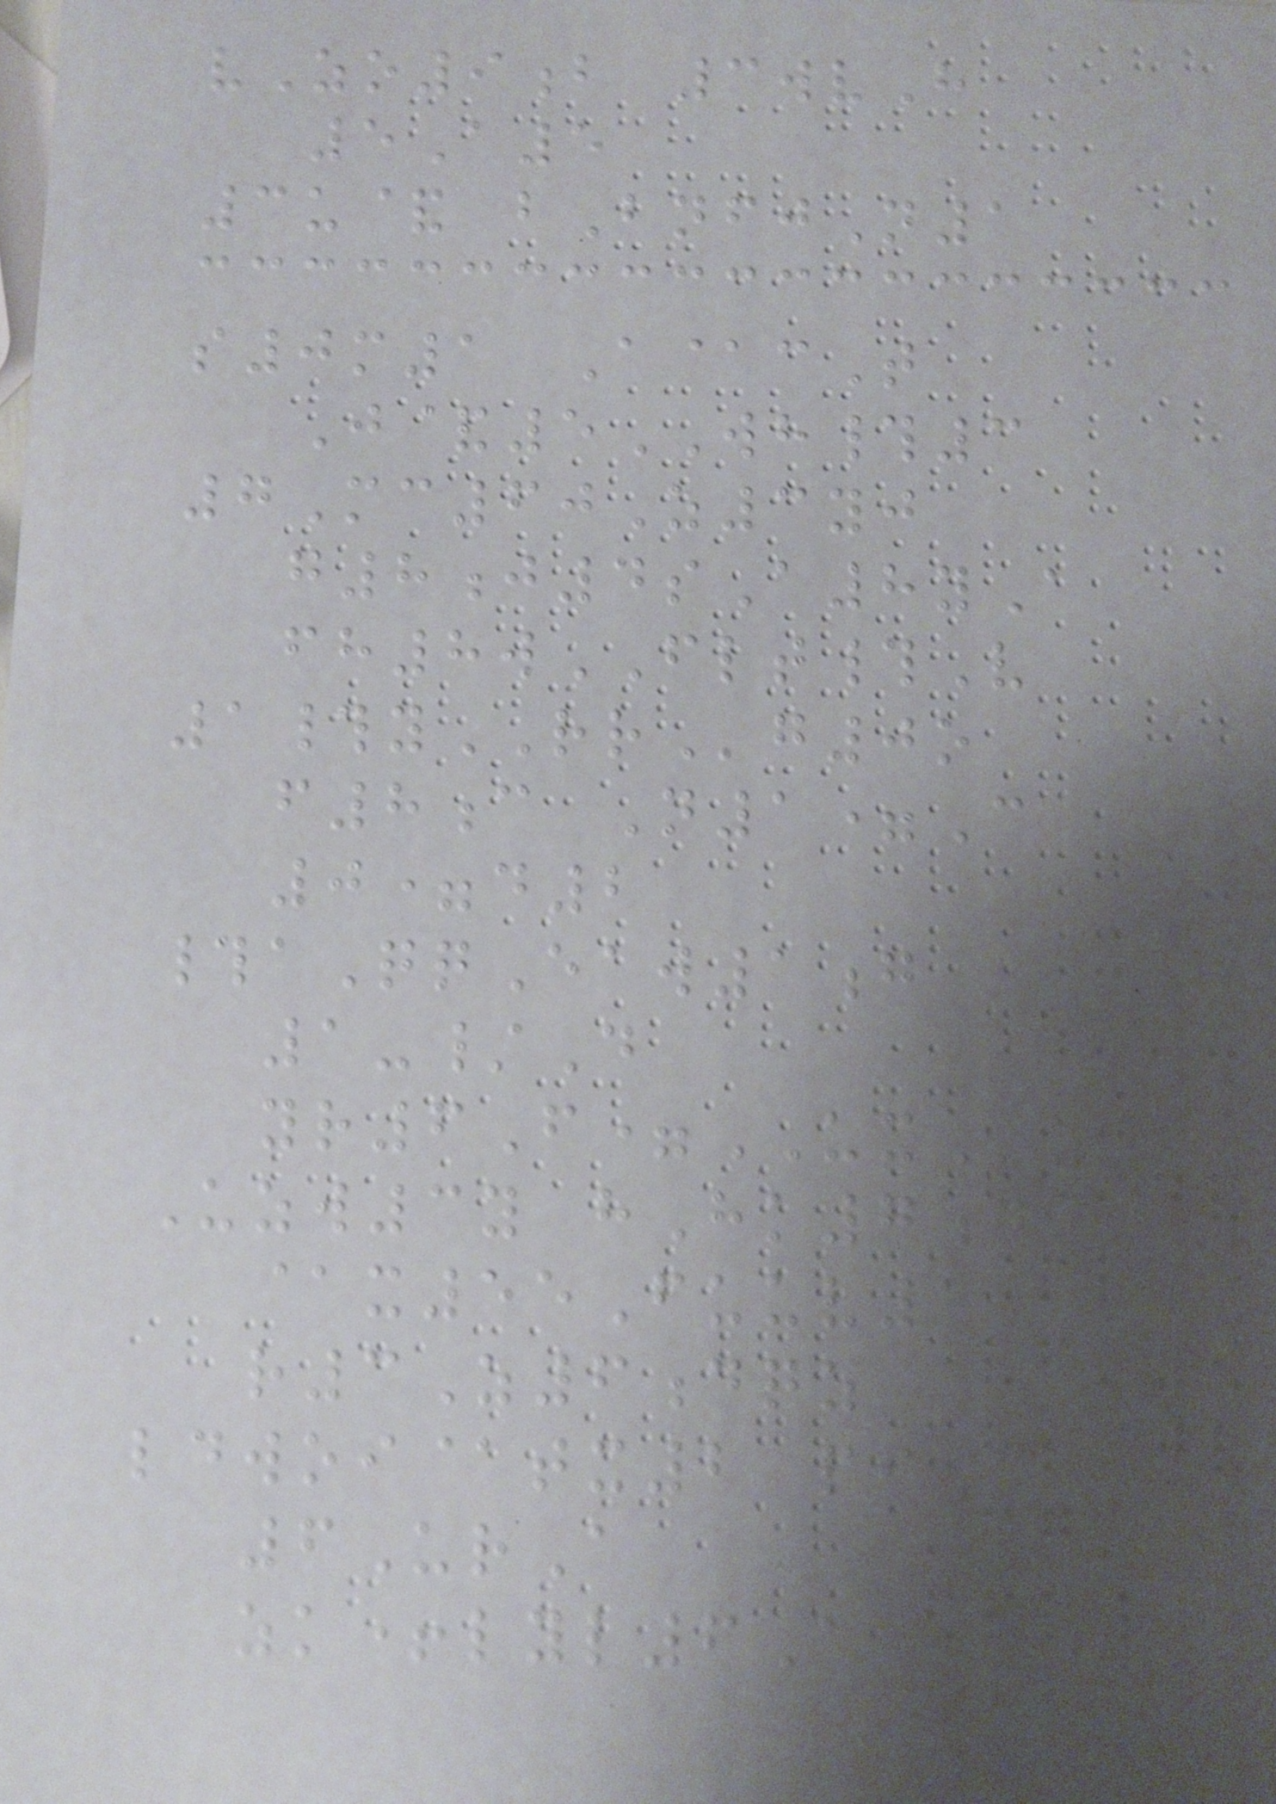vZo9b 3wvH
5A5
3u& bBnfjN1
s0m1 A@cT
J&5WH#3
7Mc60Z3yj
g8j4sA8yA
fh8wFLT#V
1#yRRg0o
f8c N1=C
0=d2
#aQqEaw1g
1-/D
yr6F=UXy6
Uzw3y hHk7d
@x55Fuuv1
r3Z6dqz
ldwoi@tx2 piC
6UrA
zk+lyl6A
